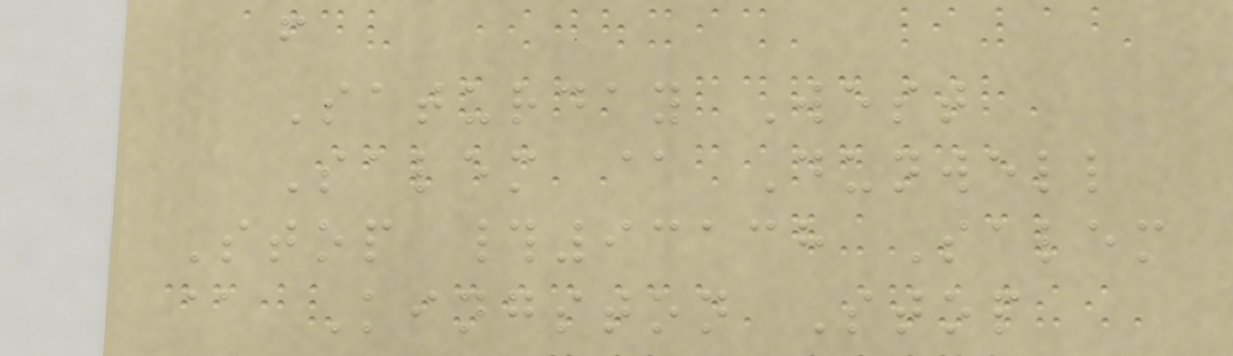f
Saturday West
Salem @ Dunwell
Stop #93138 Salem
@ Kingston Stop
